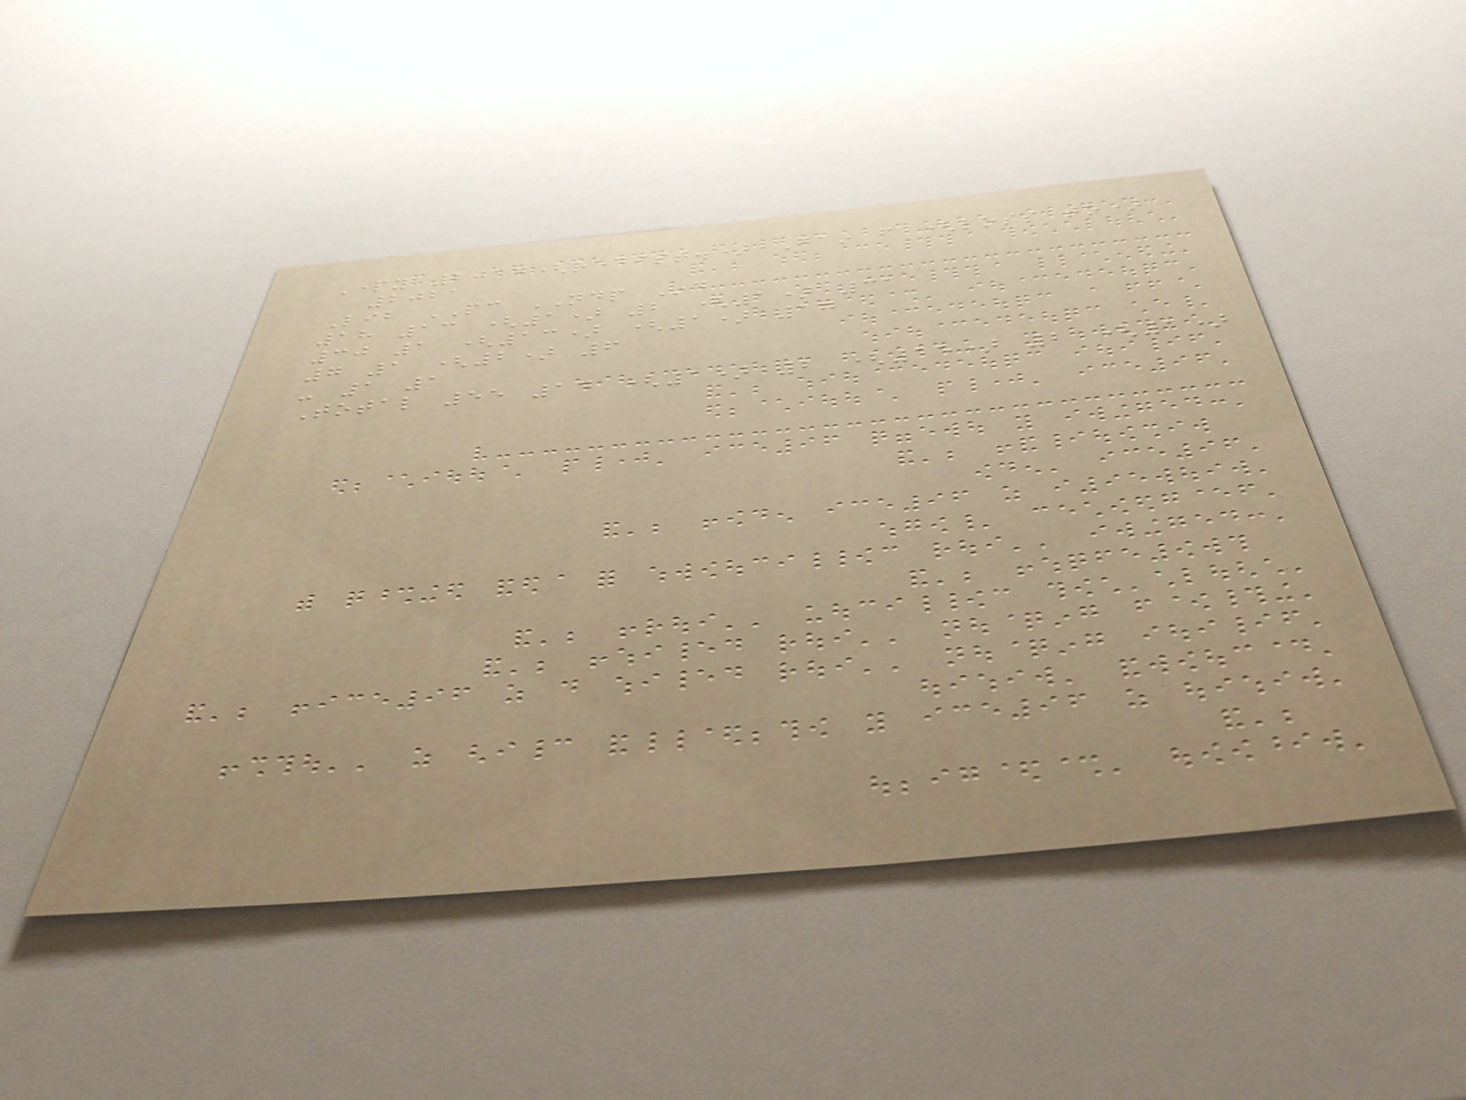Party 2017(redist.) Gain from (loss to)
2021
Lib PC NDP Ind
18 13 (1) 2 (1) 31
30 1 (13) (1) 17
7 1 (2) 6
- 1 1
Total 55 14 (1) 2 (15) 2 (1)
